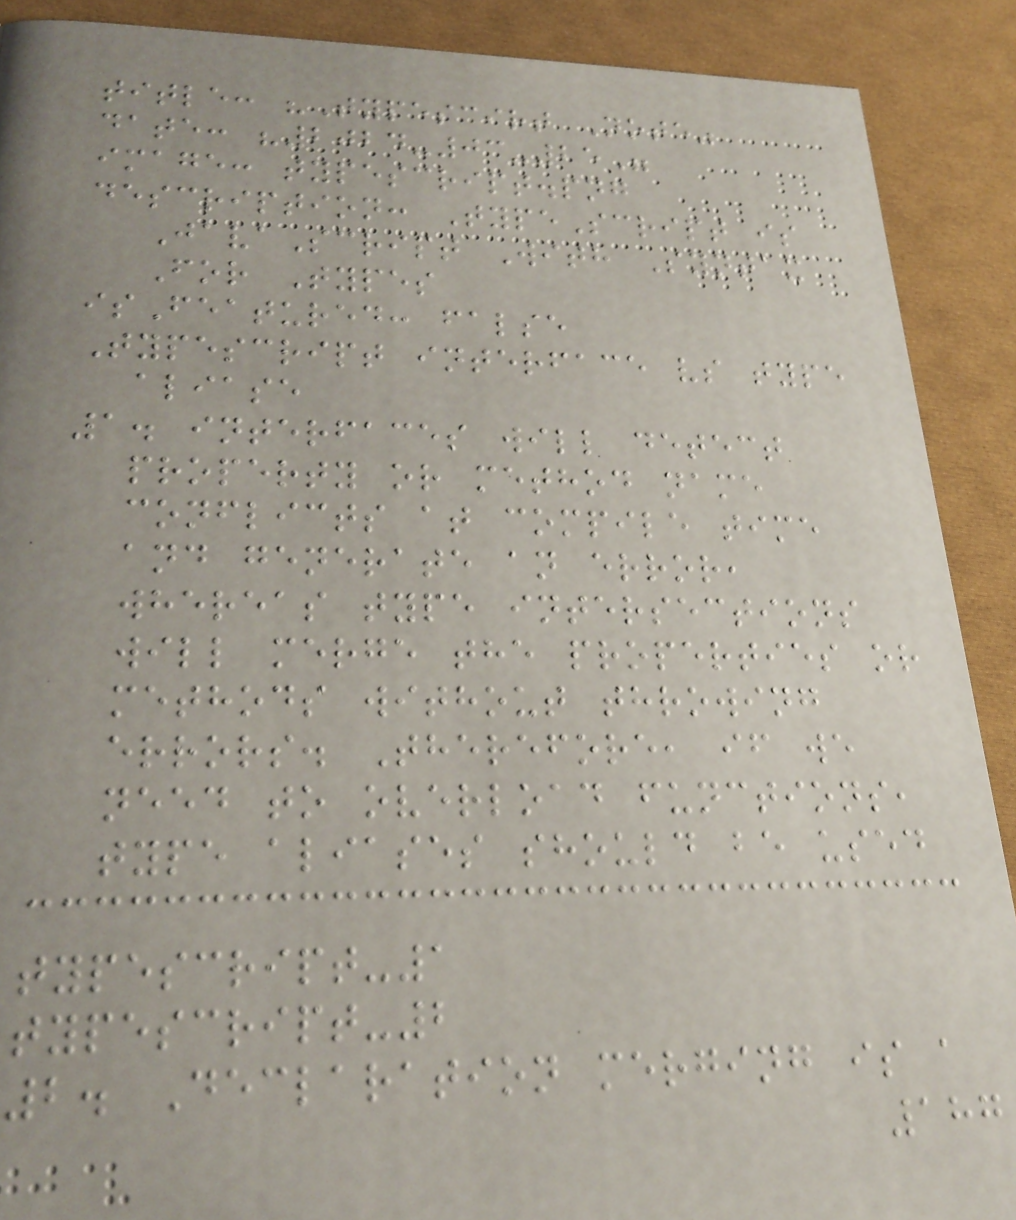title: "Typescirt Note"
date: "2024-03-25"
image: typescript.png
description: TypeScript is
JavaScript With Syntax
For Types
isFeatured: false
Typescript interface vs type
aliase
1. interfaces will detect
property or method name
conflicts at compile time
and generate an error,
whereas type intersections
will merge the properties or
methods without throwing
errors. Therefore, if we
need to overload functions,
type aliases should be used
typescript-1
typescript-2
2. Declaration merging is a
187
